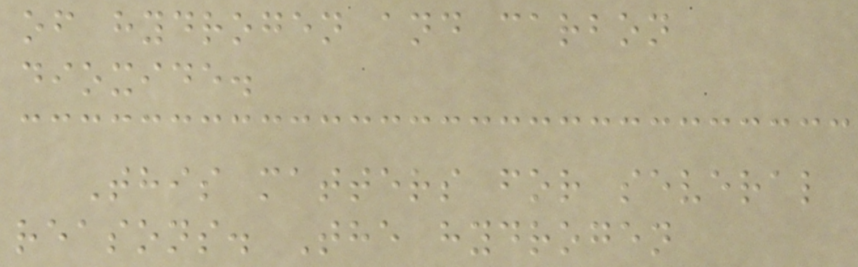of hydrogen and carbon
dioxide.
This matters for several
reasons. The hydrogen
